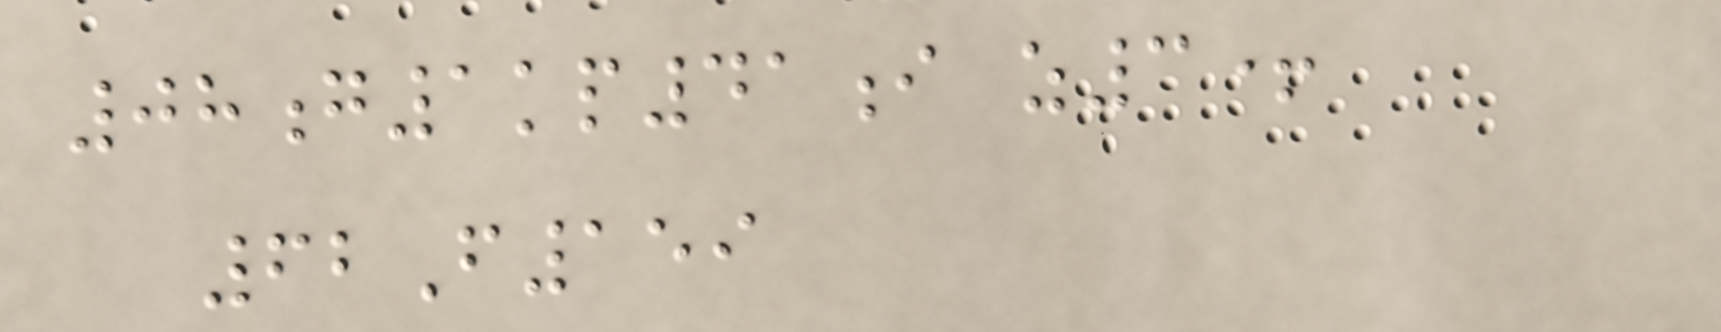08g1kp41i z3+
62F159
